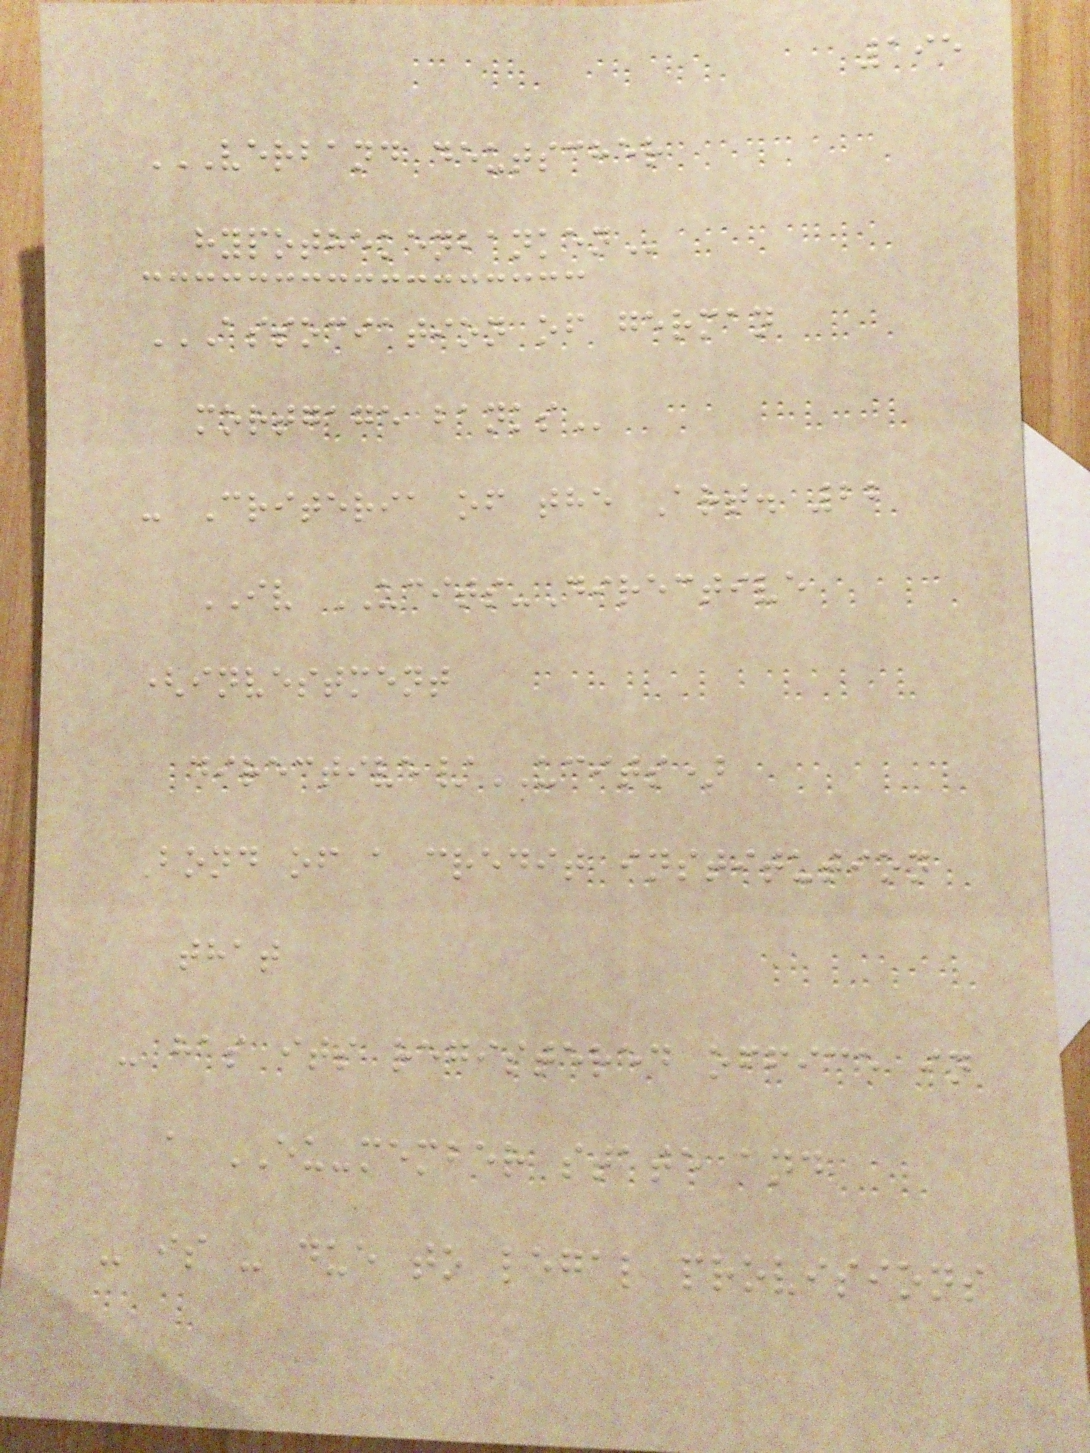195
VERBAND DEUTSCHER
HYPOTHEKENBANKEN
ASSOCIATION OF GERMAN
MORTGAGE BANKS
- Criteria of the Art. 22
IV UCITS-Directive
(investment
directive/UCITS)
Bond of a credit institution
that
- has its registered office in
a EU-member state and
- is - due to legal provisions
